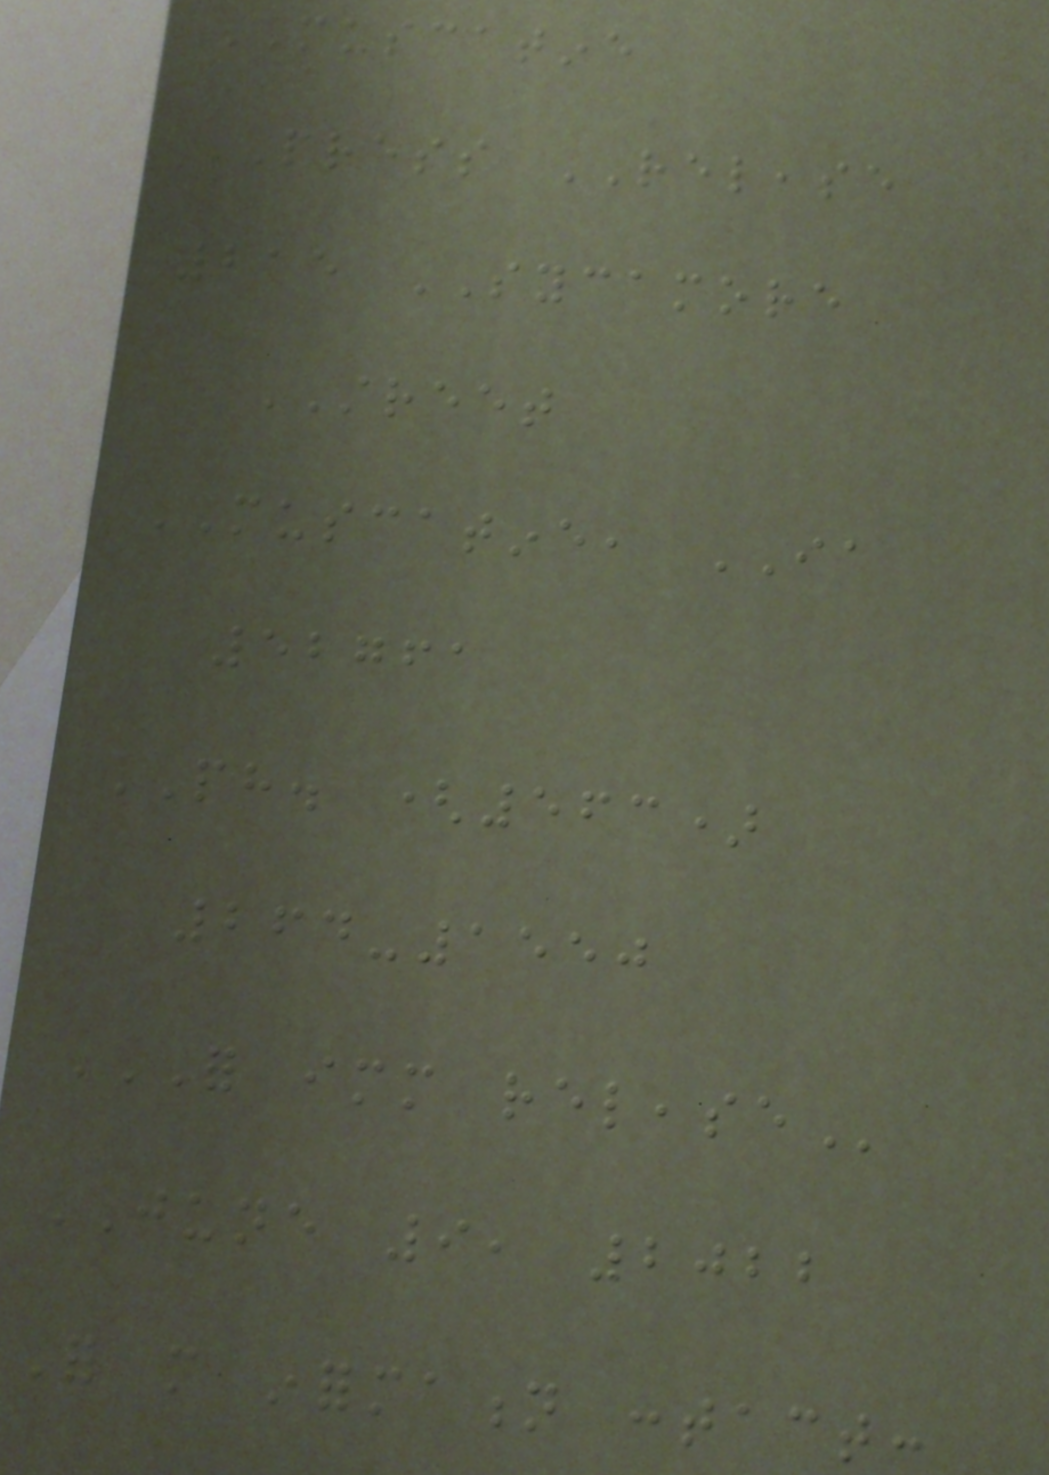MUSCATINE
PRESS RELEASE
215 SYCAMORE
STREET
MUSCATINE, IA
52761
PH. (563)
264-1550
FOR IMMEDIATE RELEASE
JUNE 9, 2022
For more information contact:
